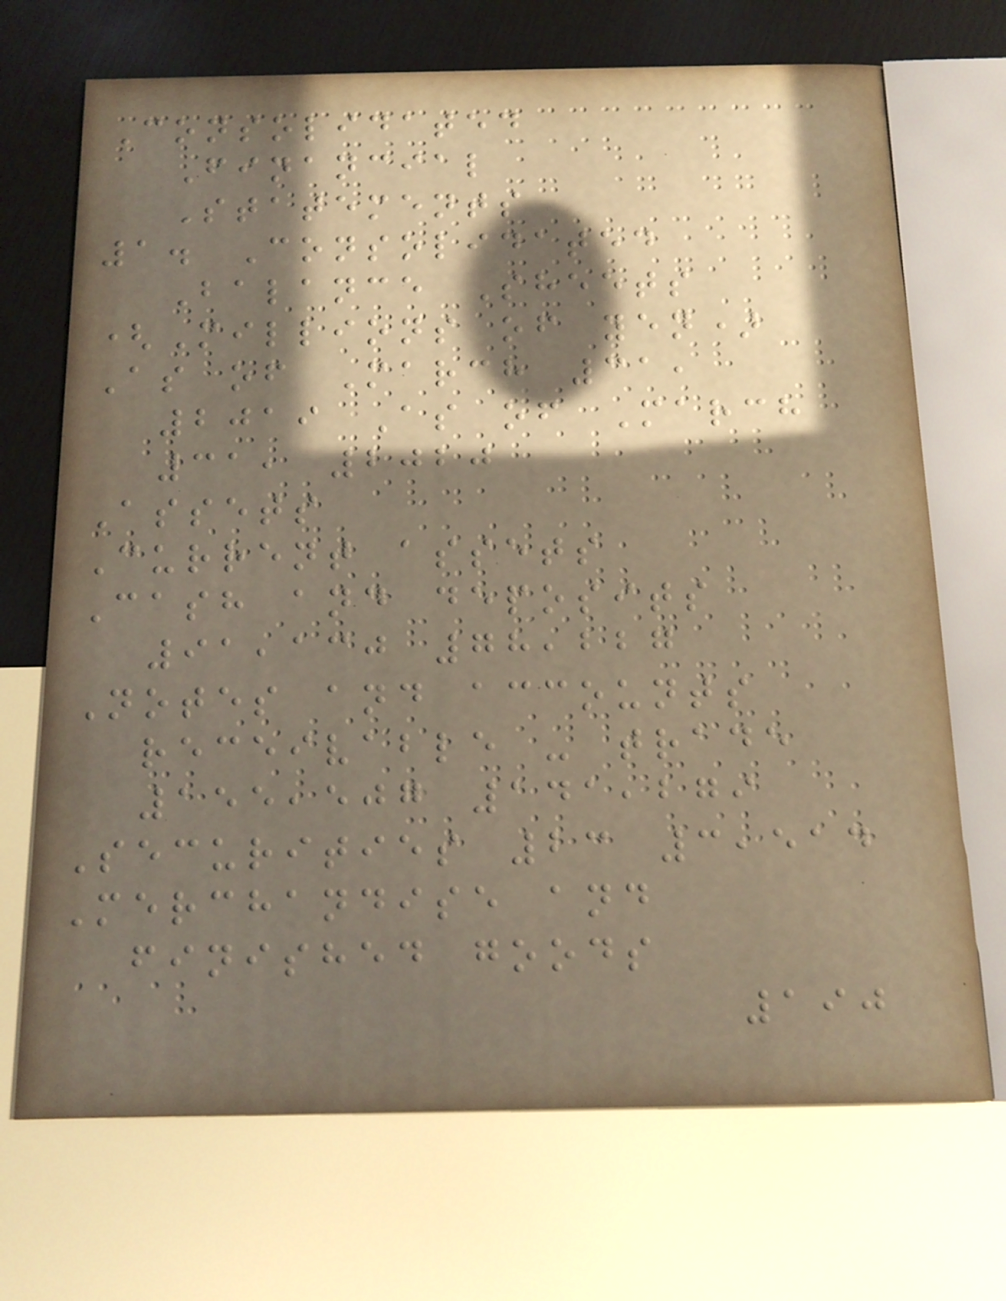Consolidated
Financial
Statements
1. Consolidated
Balance Sheets
(Millions of yen)
As of March 31,
2019 As of March
31, 2020
Assets
Current assets
Cash and deposits
91,130 78,227
Notes and accounts
receivable - trade
155,507 141,279
Securities 23 3,514
Merchandise and
finished goods
190
